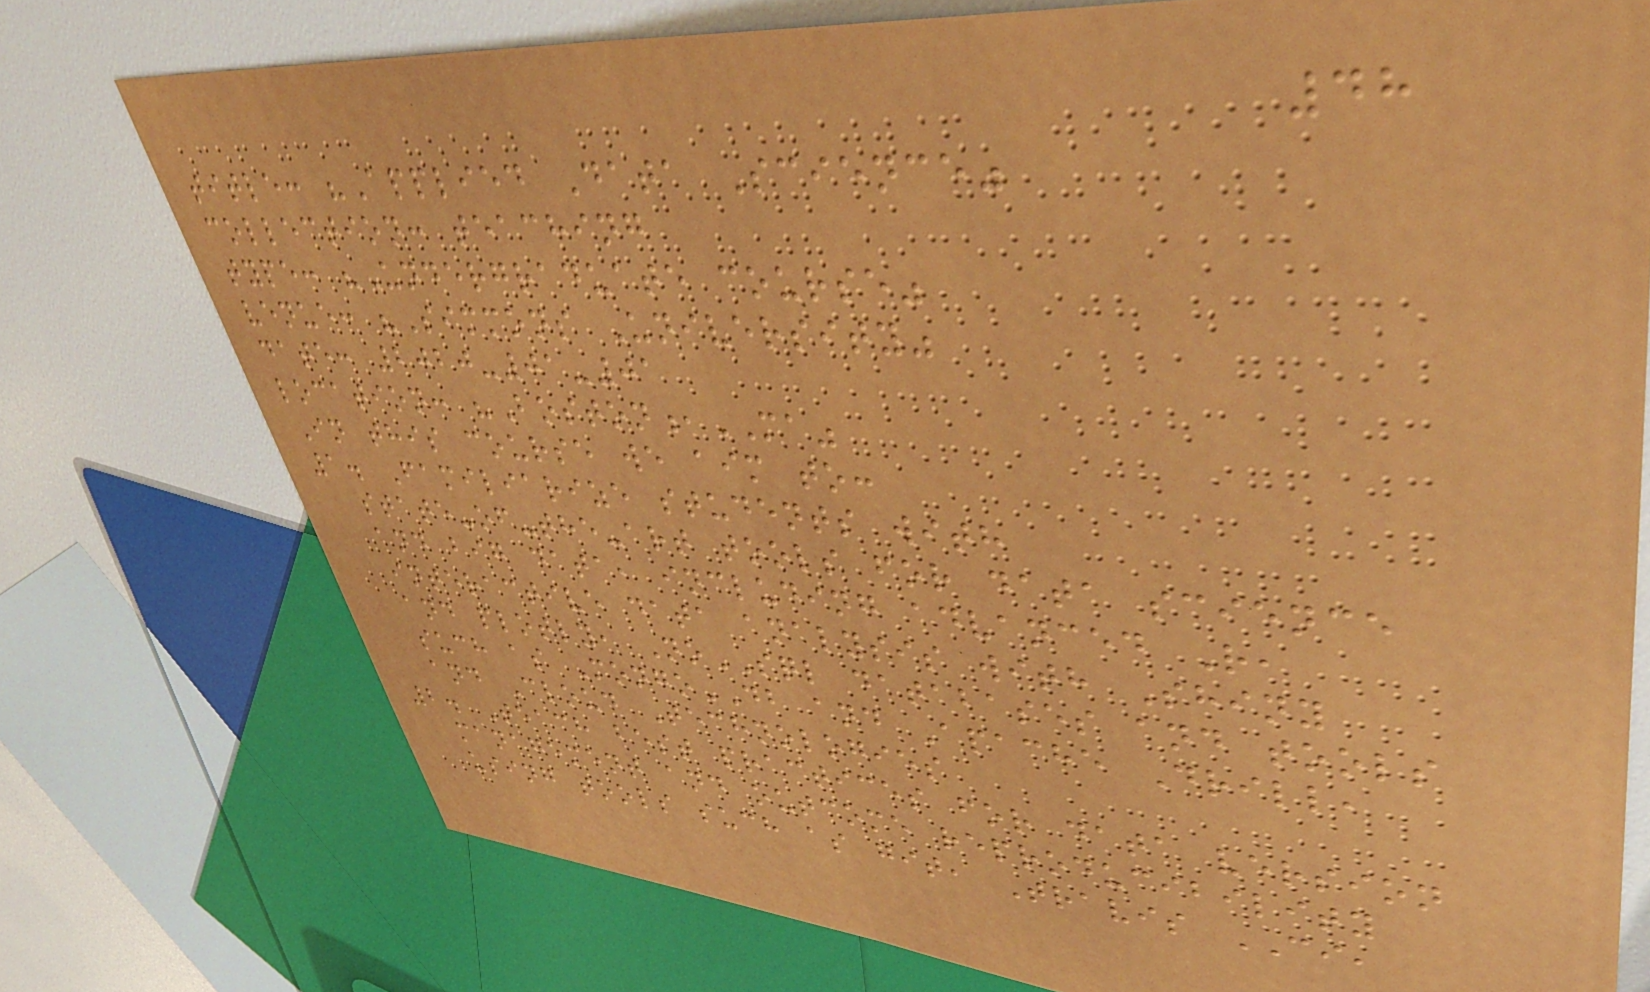48
title: "Applied Data Science"
collection: teaching
type: "Undergraduate course"
venue: "Simmons University"
date: 2020-01-01
location: "Boston,MA"
In this course we aim to:
1. Familiarize students with
state-of-the-art tools for data science
and big data, including advanced R,
interactive data analysis with Shiny
and plotly, NoSQL databases and tools
such as MongoDB and Apache Drill,
and Cloud Technologies
2. Teach best practices for data version
management and outcome reproducibility
using tools such as git, Travis CI,
